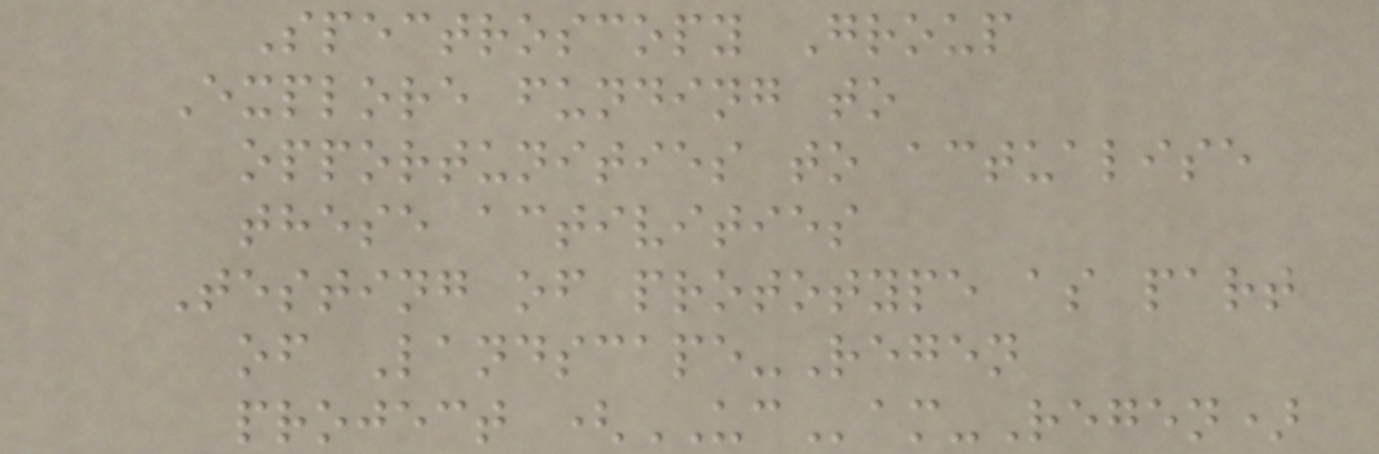Spectroscopy Group
Explore funding to
opportunities to actualise
these activities
Testing of prototype as part
of Landscape-Regen
project (UCam-Regen)
